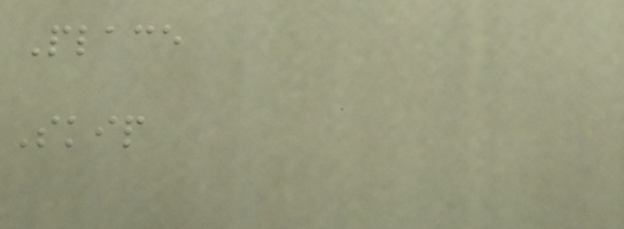Place
Skip
